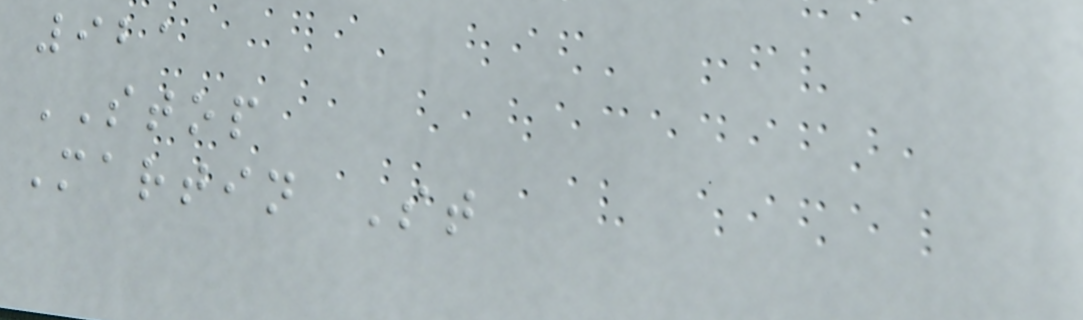921
STOP
Martin St
